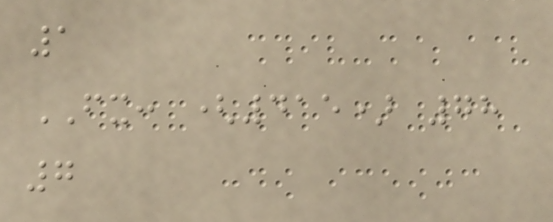1
FX: (415) 78
7
